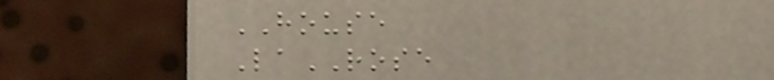HOUSE
LaROSE
